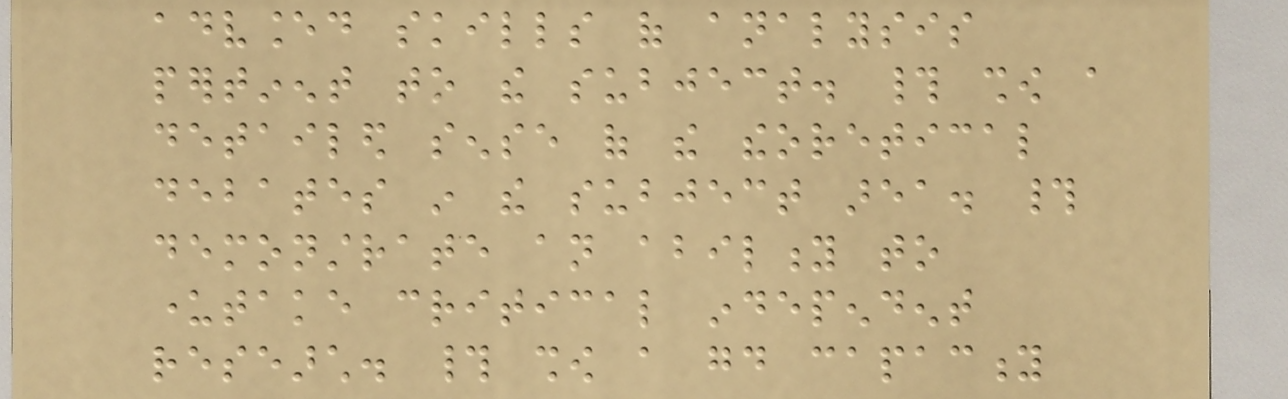advanced skills of analysis
pertinent to the subject. # show a
detailed sense of the theoretical
debates in the subject area. #
demonstrate an ability to
undertake critical independent
research. # show a good capacity
